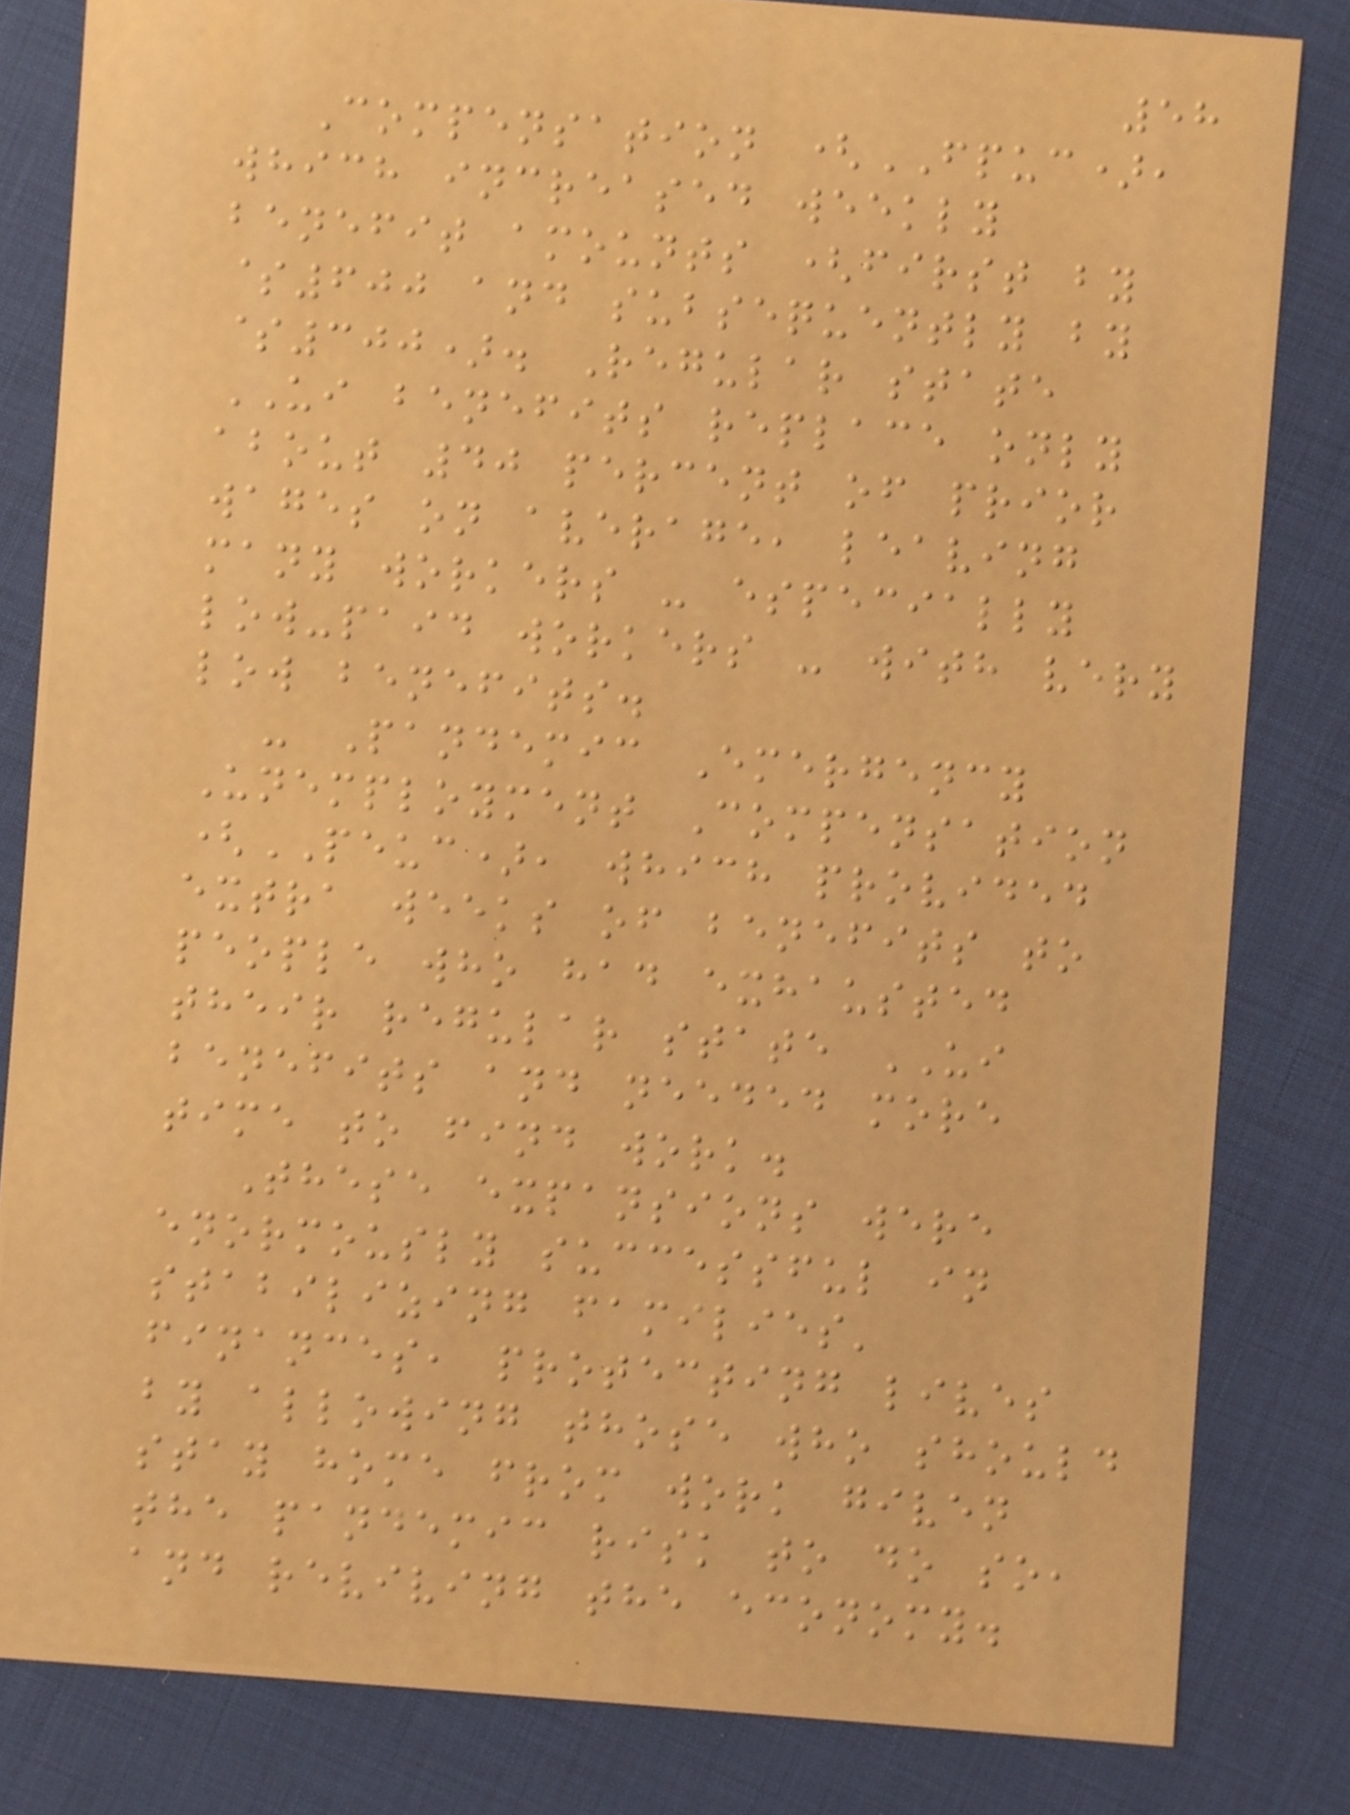58
Compensation (FPUC),
which increased weekly
benefit amounts (first by
$600 and subsequently by
$300). Regular state
UI benefits replace only
about 40 percent of prior
wages on average, leaving
many workers - especially
low-paid workers - with very
low benefits.
- Pandemic Emergency
Unemployment Compensation
(PEUC), which provided
extra weeks of benefits to
people who had exhausted
their regular state UI
benefits and needed more
time to find work.
These expansions were
enormously successful in
stabilizing families'
finances, protecting lives
by allowing those who should
stay home from work given
the pandemic risk to do so,
and reviving the economy.
